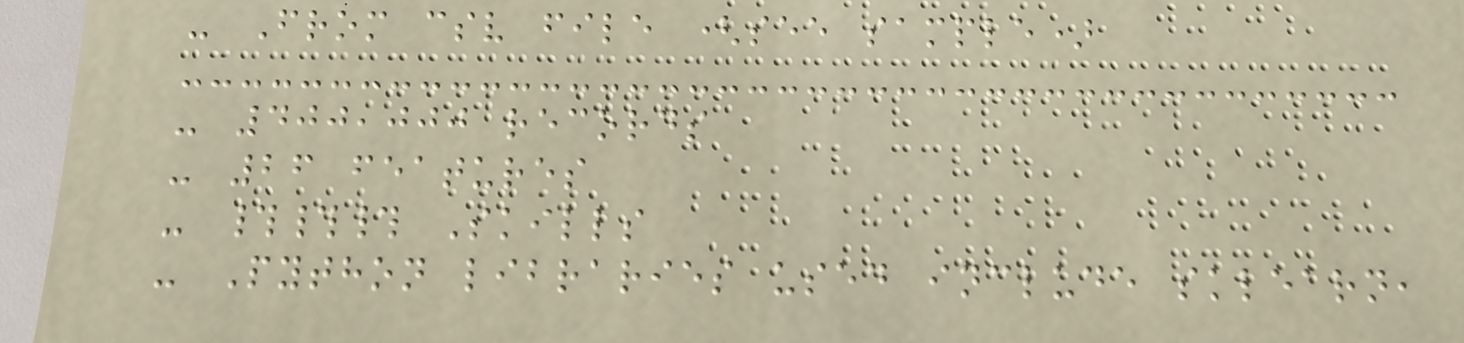- From csv file (see sample)
- 400,000 records
- 26 features
- ### Skills
- Python libraries used include sklearn,
